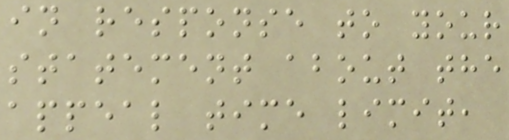in response to your
statement about the
appeal time limit,
